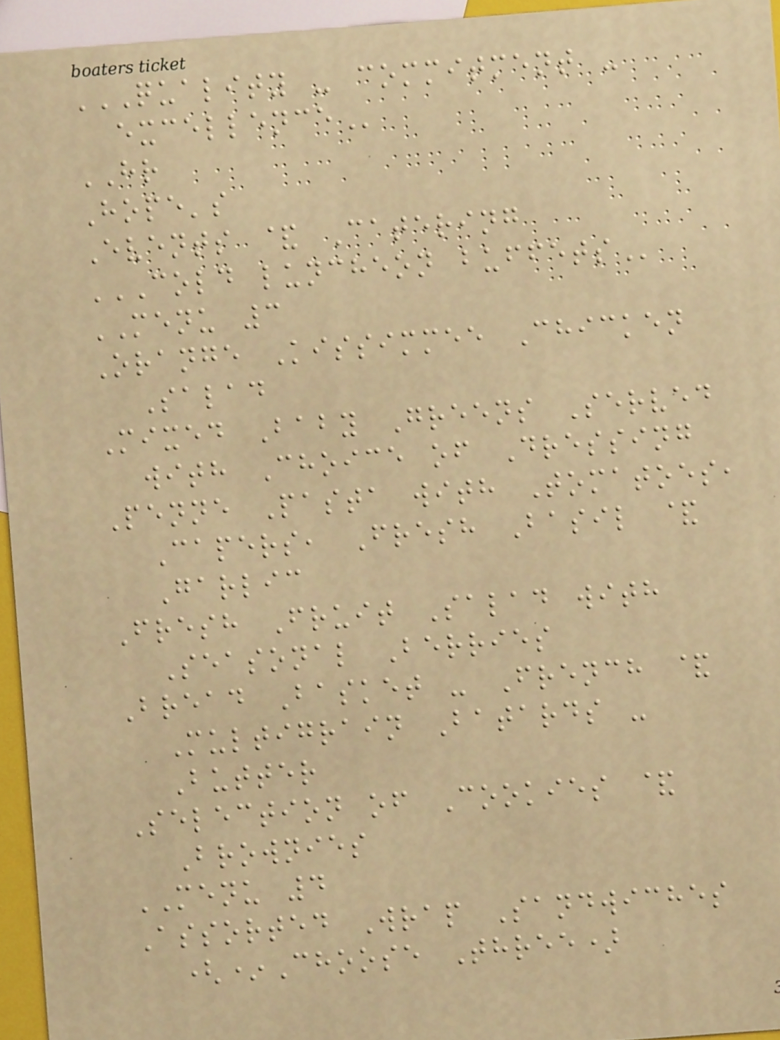QUALITY - COMMITMENT -
EXCELLENCE
HR
Hope's
Events & Catering
COLD LUNCHEON BUFFETS
MENU 3
Orange Kissimmee Chicken
Salad
Mixed Baby Greens Served
with Choice of Dressing
Penne Pasta with Tomatoes,
Capers, Fresh Basil &
Garlic
Fresh Fruit Salad with
Seasonal Berries
Bread Basket - French &
Multigrain Batards -
Butter
Selection of Cookies &
Brownies
MENU 4
Assorted Wrap Sandwiches
(*Choose Three)
